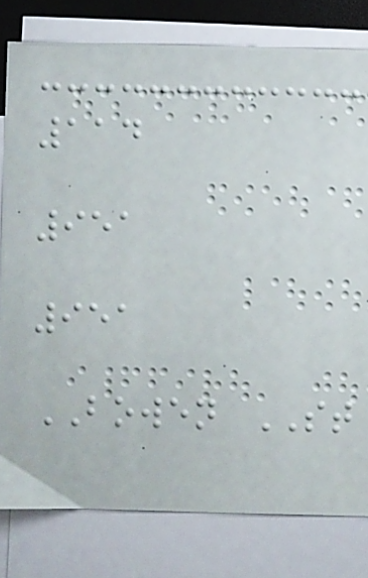114
951
951
BOWEN ST
